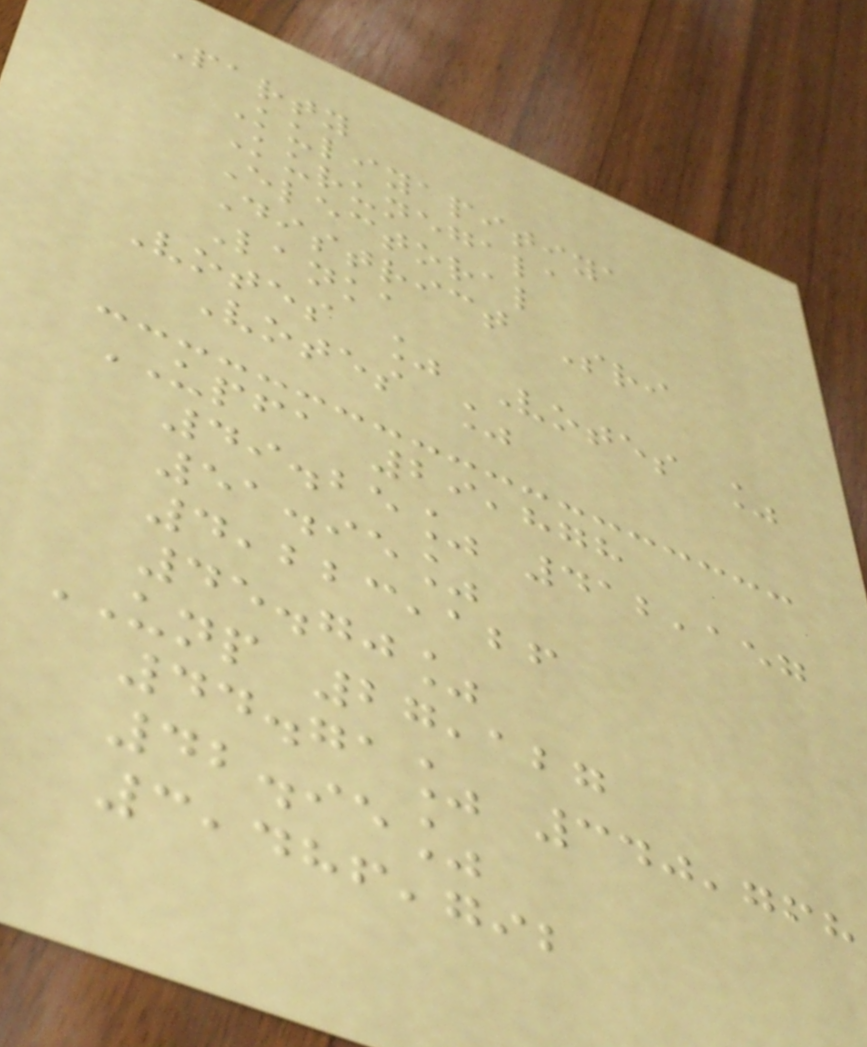Party
Kuliyapitiya
Kurunegala
Electoral
District Sri
Lanka
Votes % Votes %
Votes %
UPFA 29,878
49.25% 412,157
51.95%
4,223,126
45.70%
UNP 27,127
44.71% 340,768
42.95%
3,486,792
